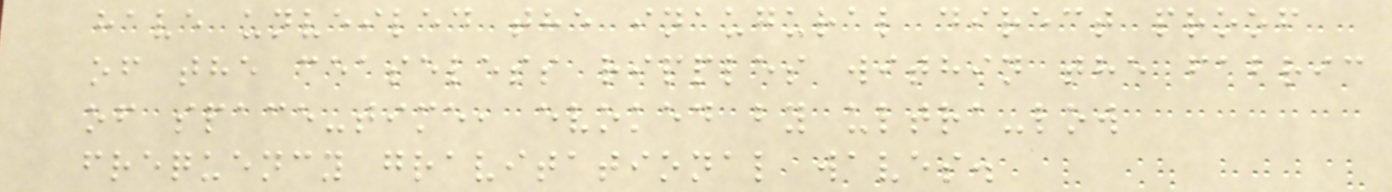have unveiled the inaugural direct proof
of the ceaseless ripples within the fabric
of space-time, evoked by ultra-low
frequency gravitational waves.
